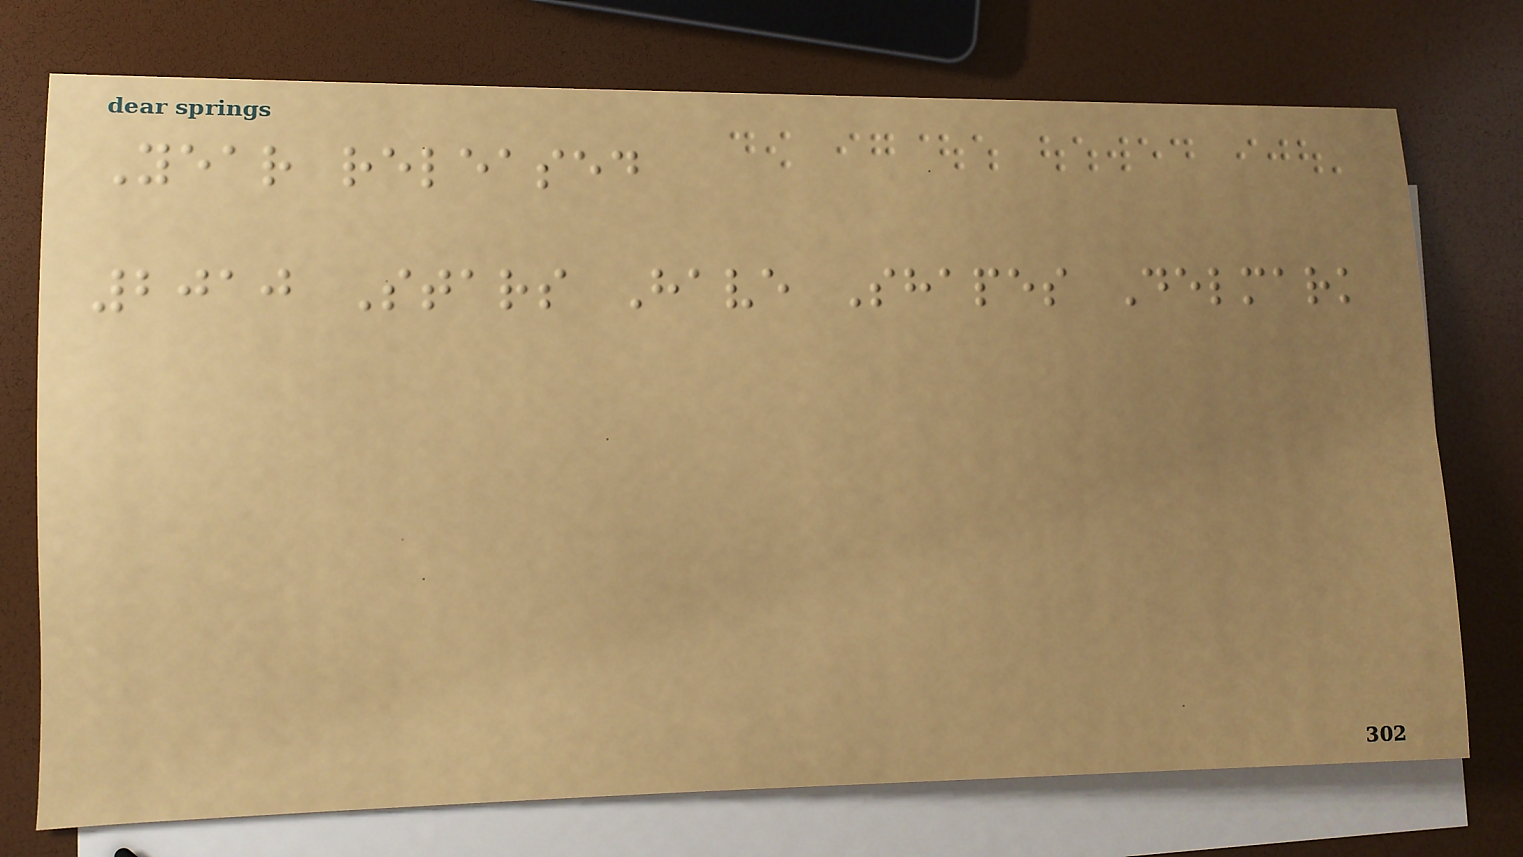Year released
2010 Stars Have Shapes Delmark
